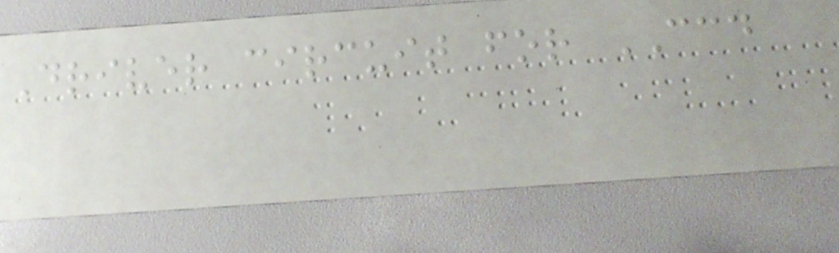Driver circuit for CCD
